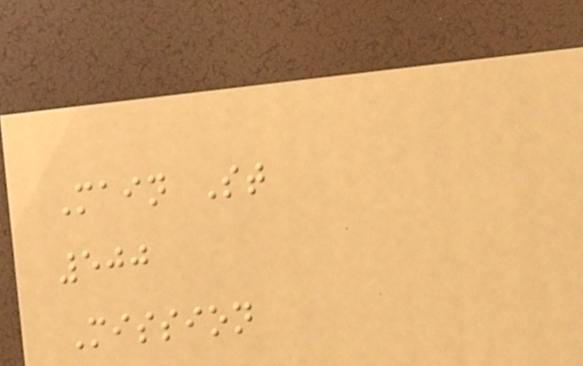Main St
500
Mission
